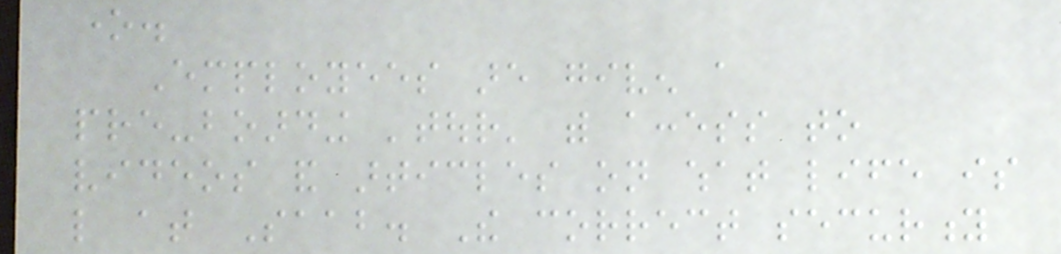one.
Employees are given a
pre-boarding 'tour' with access to
videos and articles on what life is
like at Saab. The correct security
